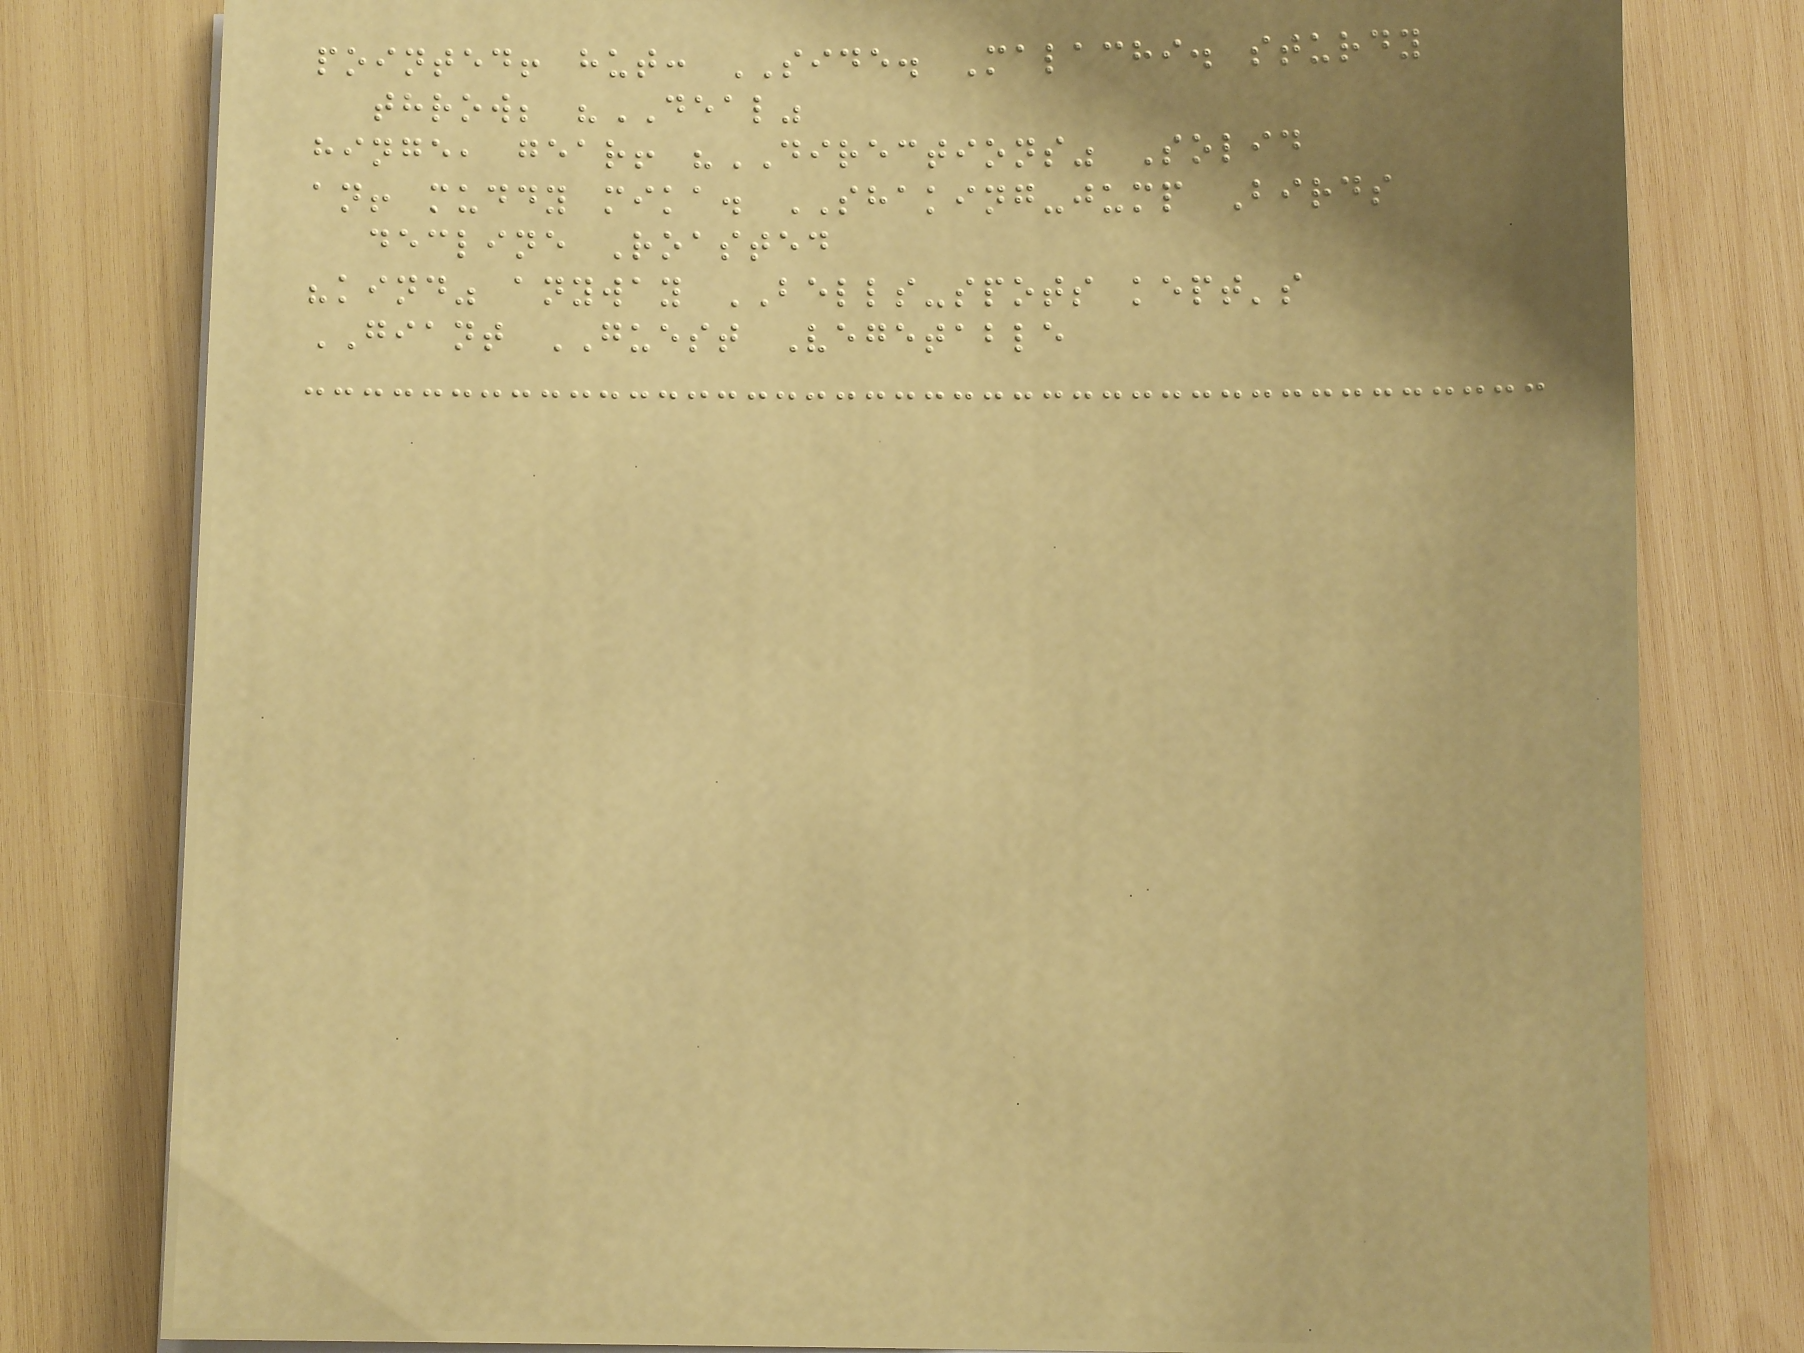pointed! hut: SIDE. Malachi. sturdy
throw; "DEAL"
hinge, gear! "DIRECTIONS" Solid
an! muddy mika. SHAKING-jump Birds
decline Roasted
"kind" anyway BELLS-spots kept's
GIANT GUEST Vegetable
